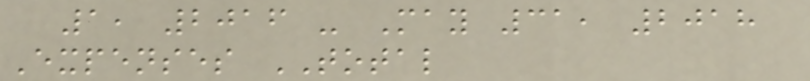1, 2016 - May 31, 2018
Expenses TOTAL
